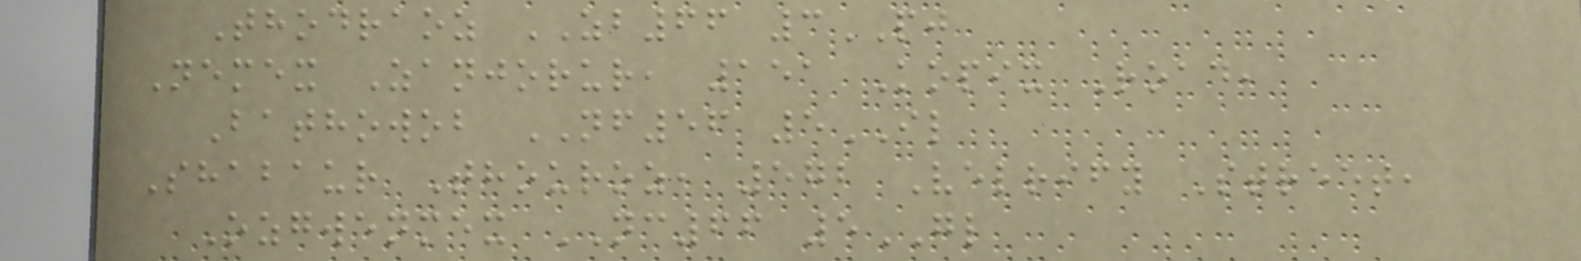Thodraoz ZB66 3PJ
Nemex Zanjorur, 151 Kopix Road,
Bathowob NF56 5IL
Shabaur Thouroz, 572 Velrify Street,
Ozgwenmex NC66 5GL
